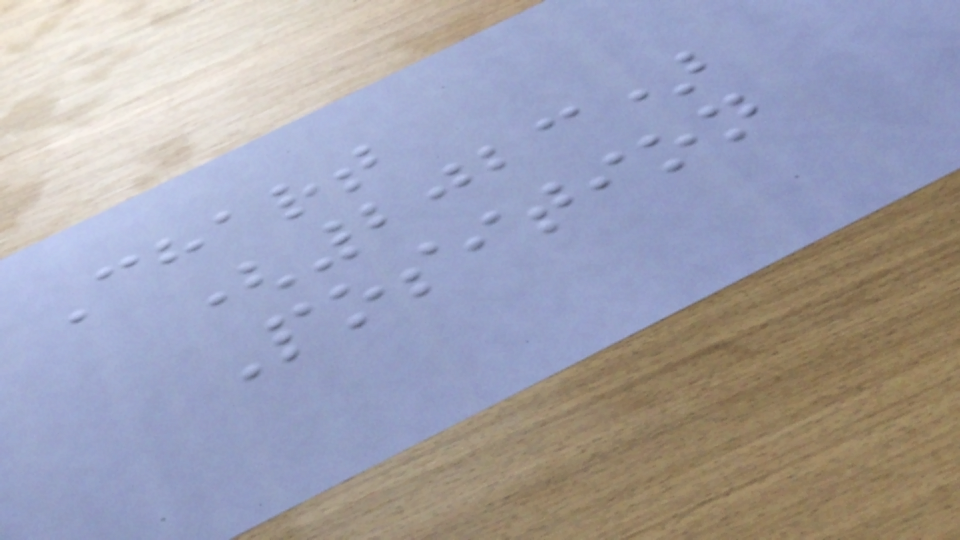Chart
(2023)
Position
